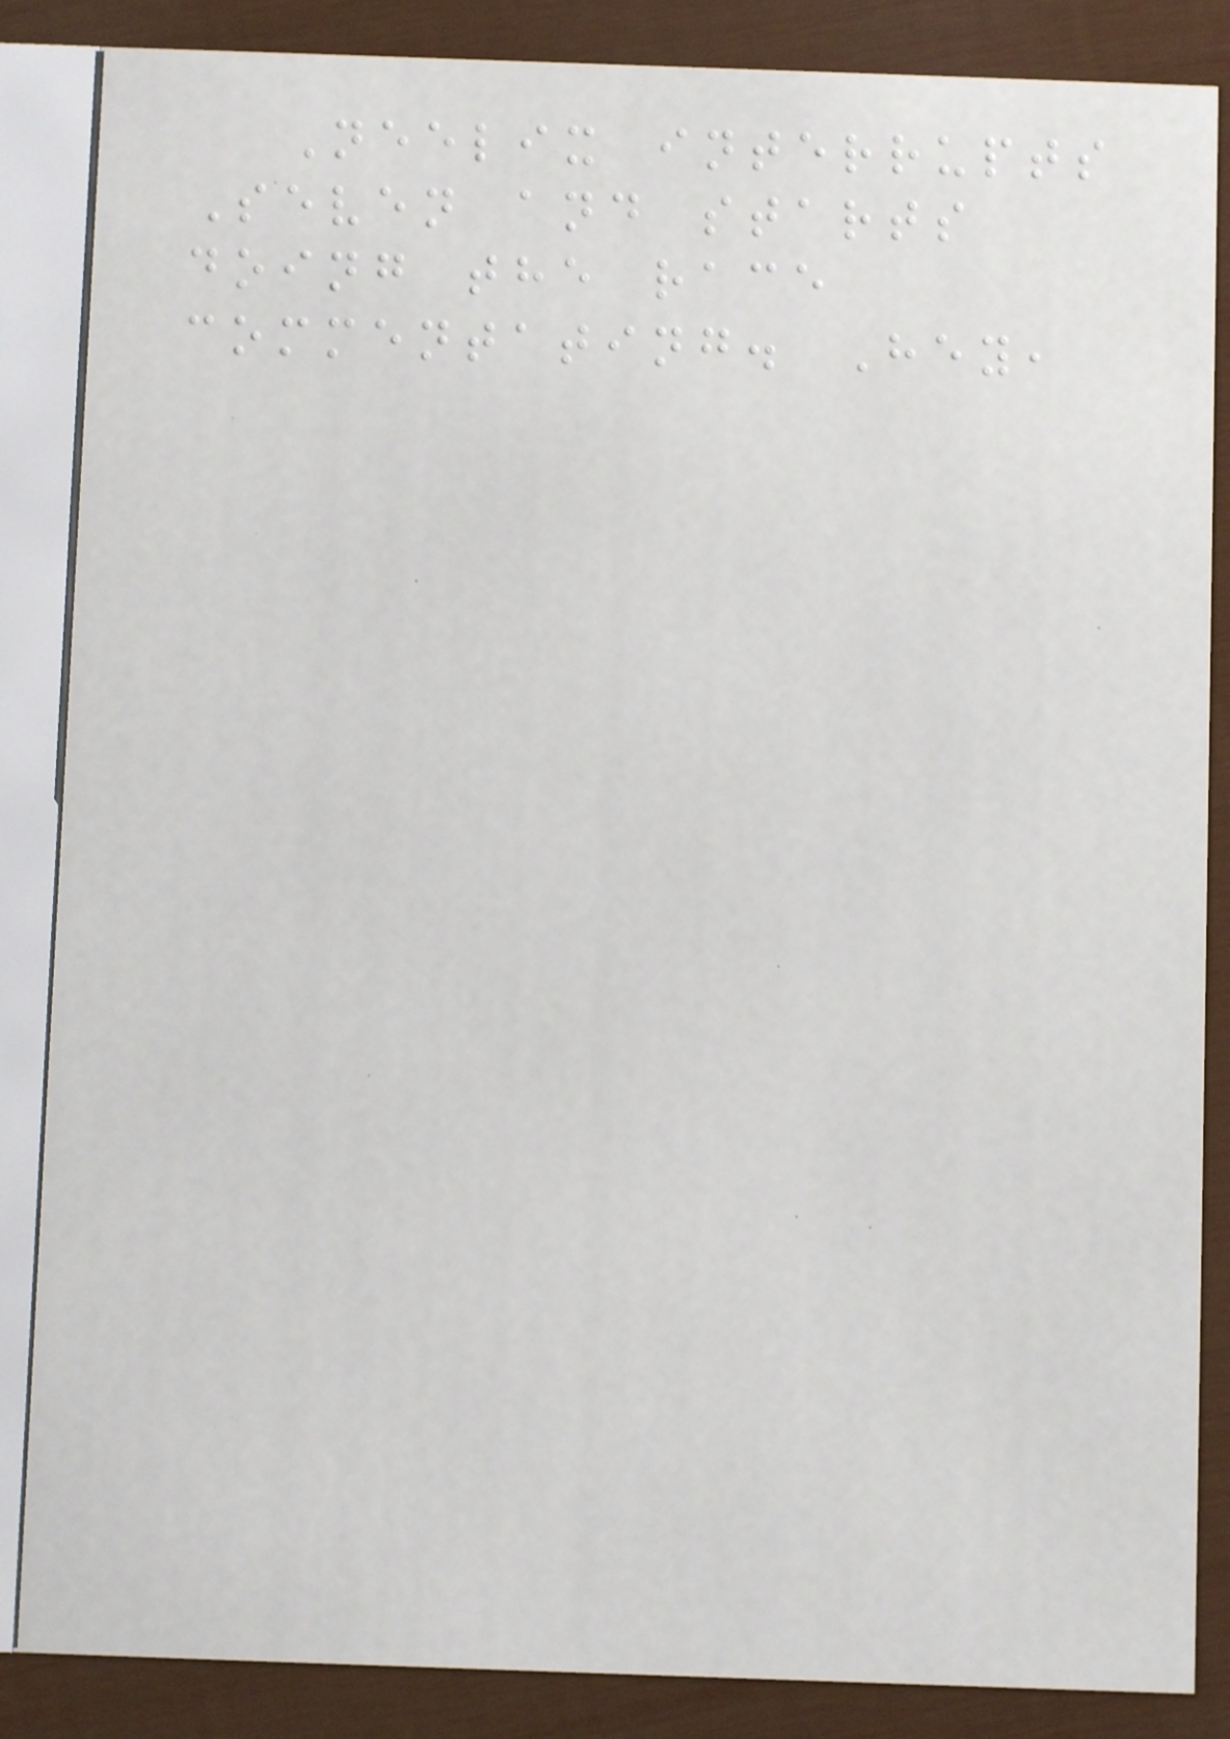Neelix interrupts
Seven and starts
doing the race
commentating. Hey,
